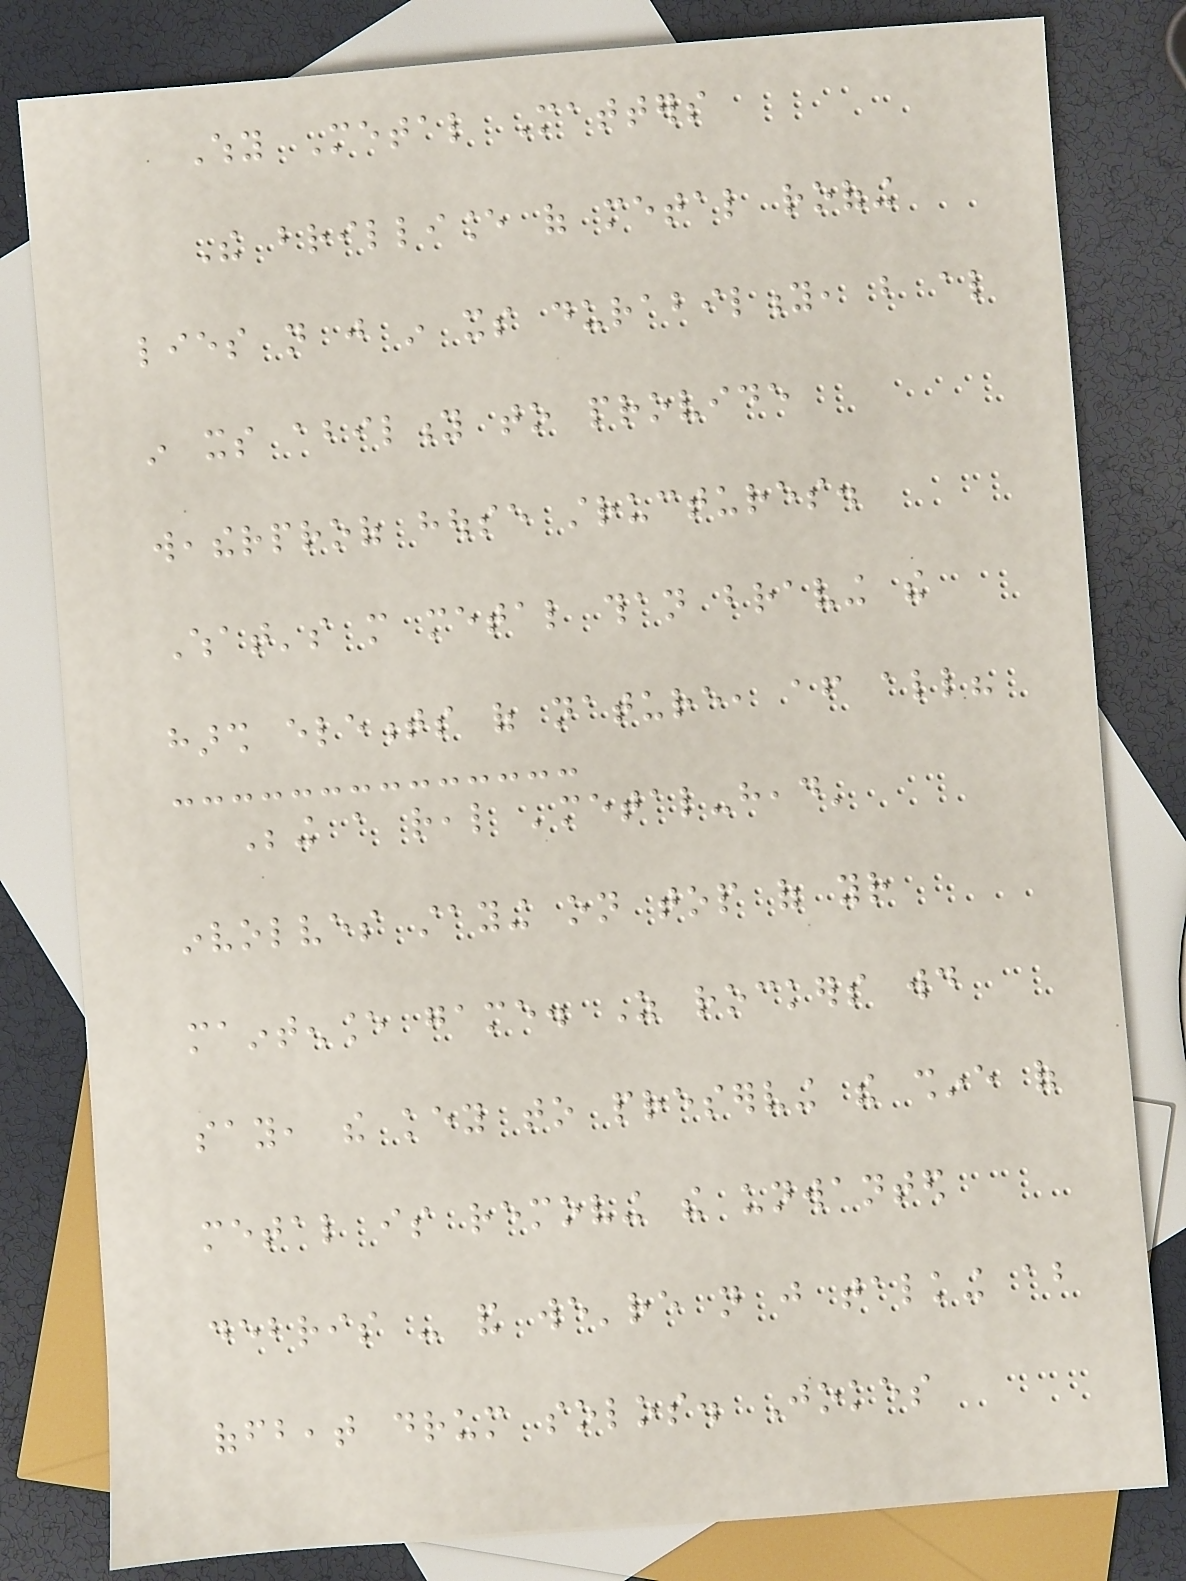Why Metal Matters
The brilliance of metal roofing
lies not just in its durability, but also
in its ability to provide
weatherproof house structures.
What's more metal than braving the
harsh elements of nature, after all?
Being a real 'metal-head'
involves staying on top of your
maintenance game. As rockers would
say, the key to preserving the shine of
metal is removing the unwanted
debris - and we're not just talking about
offbeat drum solos. Jokes
